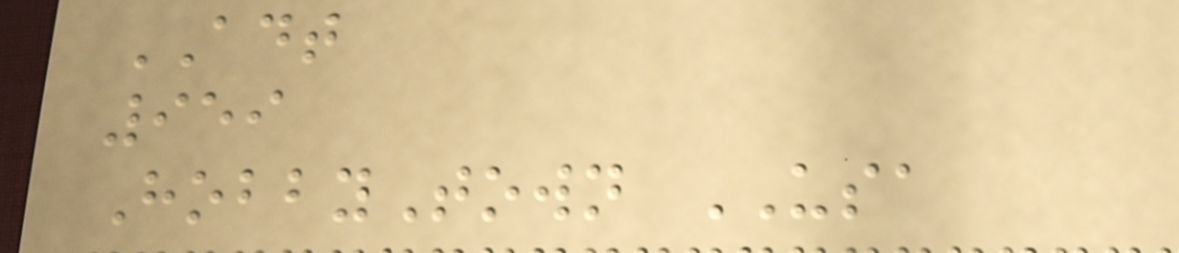ADT
959
HobbyTown USA
